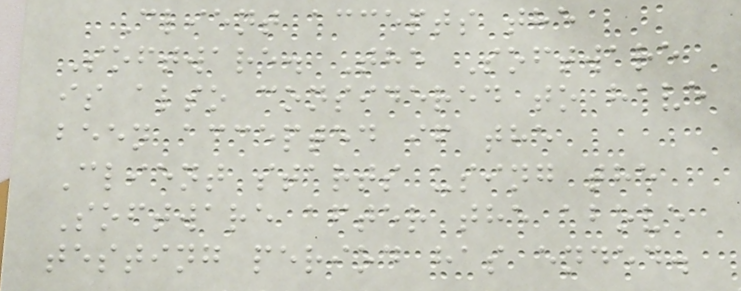Client accepts the
Software. The Software
is also considered to have
been accepted if the
Client starts using the
Software after the above
testing period has ended.
